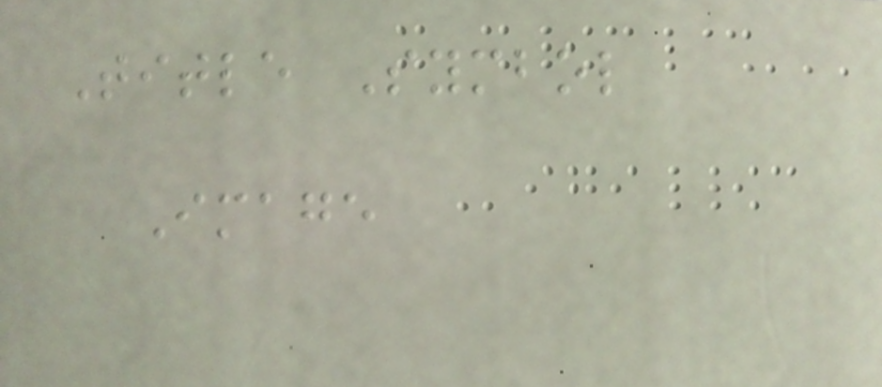Title Symbol
Image
